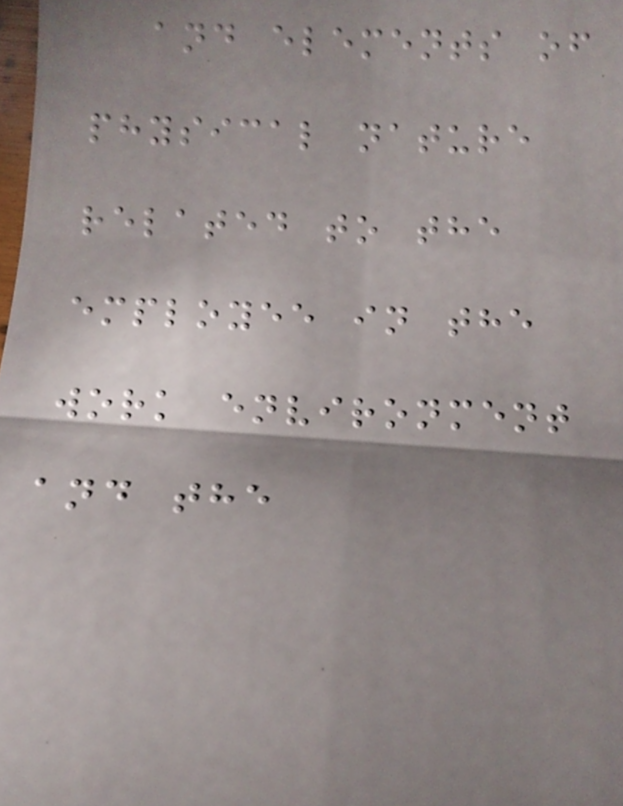and elements of
physical nature
related to the
employee in the
work environment
and the
